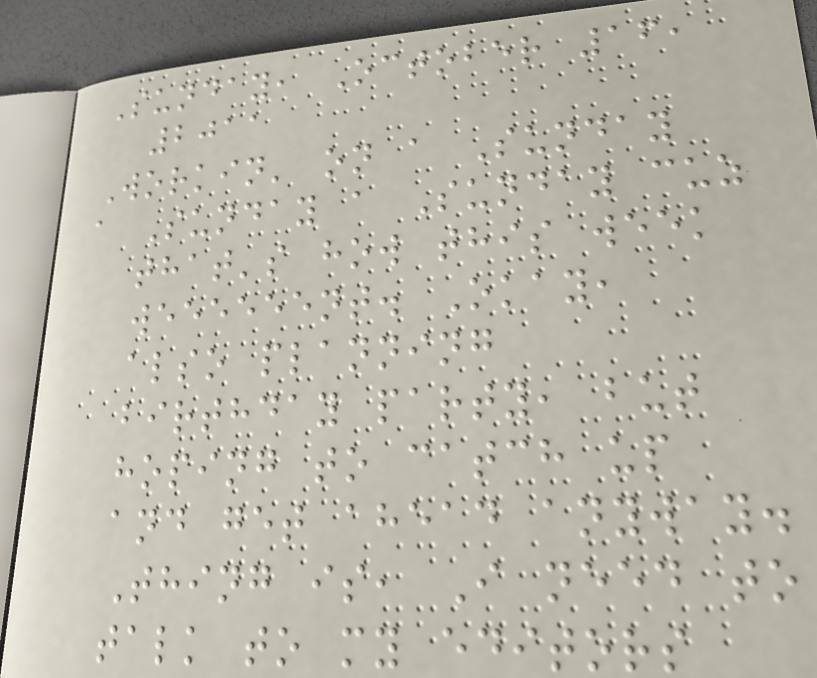Sunday, October 16,
2011
Workin' on a Sunday
a Sunday a Sunday cuz
that's how this week
weeeeeent. Okay,
also planning
birthday party, but
hoping to catch up
and get ahead anyway.
Thing is, I need to
talk to my editors
